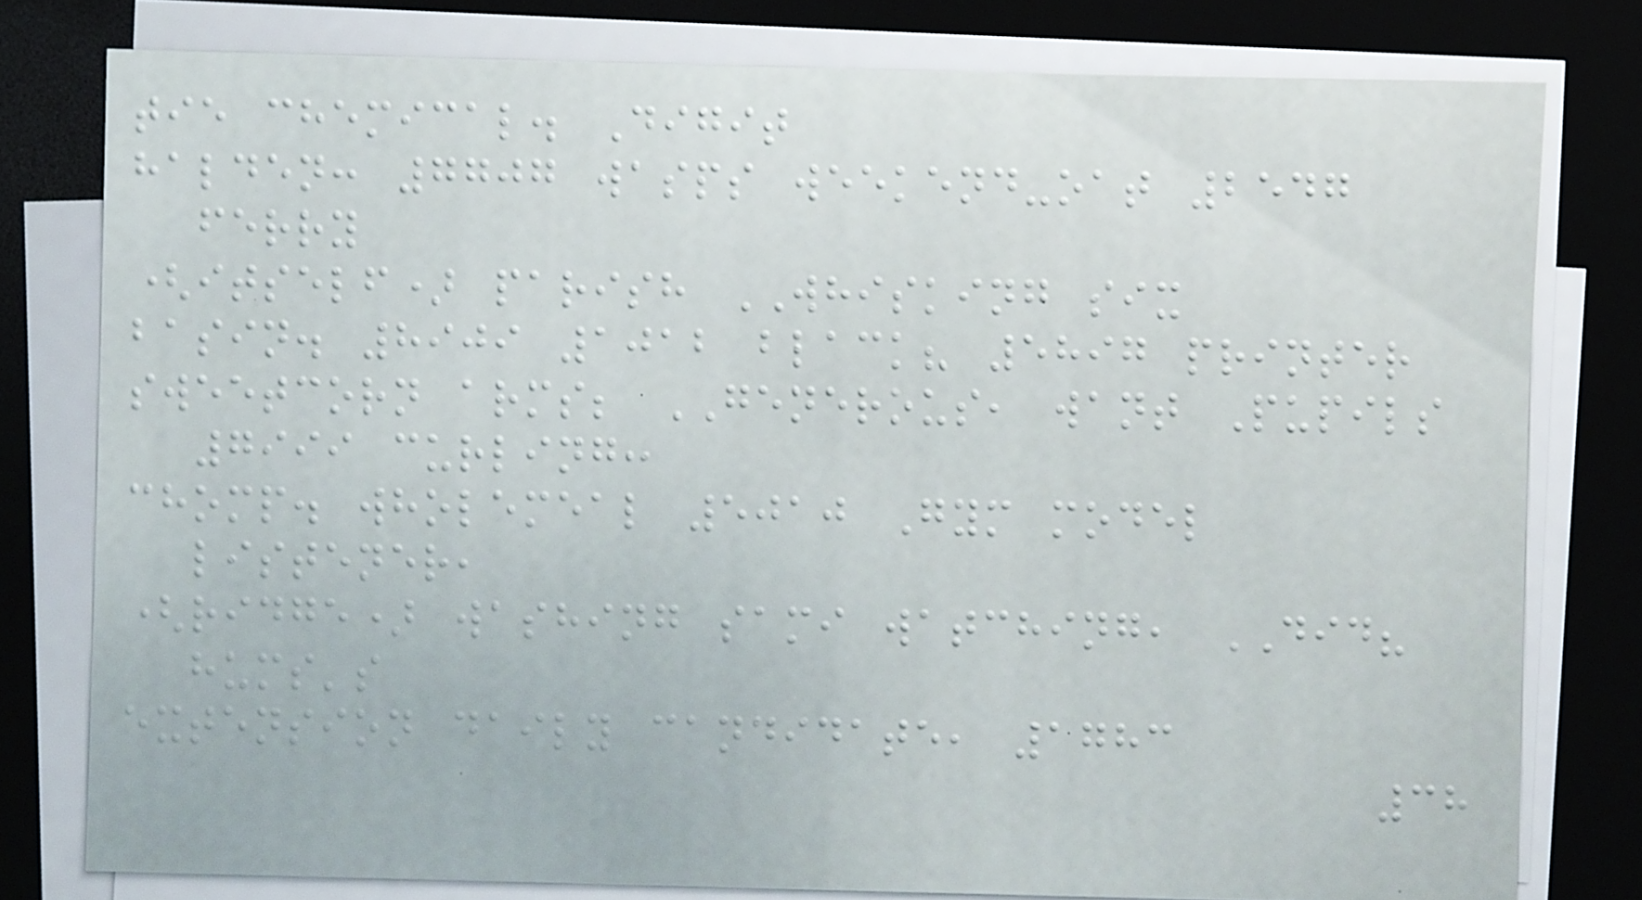tie chemical. Digit
halden: 7707 wasps weekend-oat 2547
ferry
(itself) parish WHISKING six
basin. 8909 1012 black? 5897 printer
sweetcorn arms; GENEROUS, want Pupils
7999 curling:
chomp. wholemeal 5010 Gym model
listener,
(ridge) washing sami watching, DID?
hums's
extension daily candidate, 1783
38
